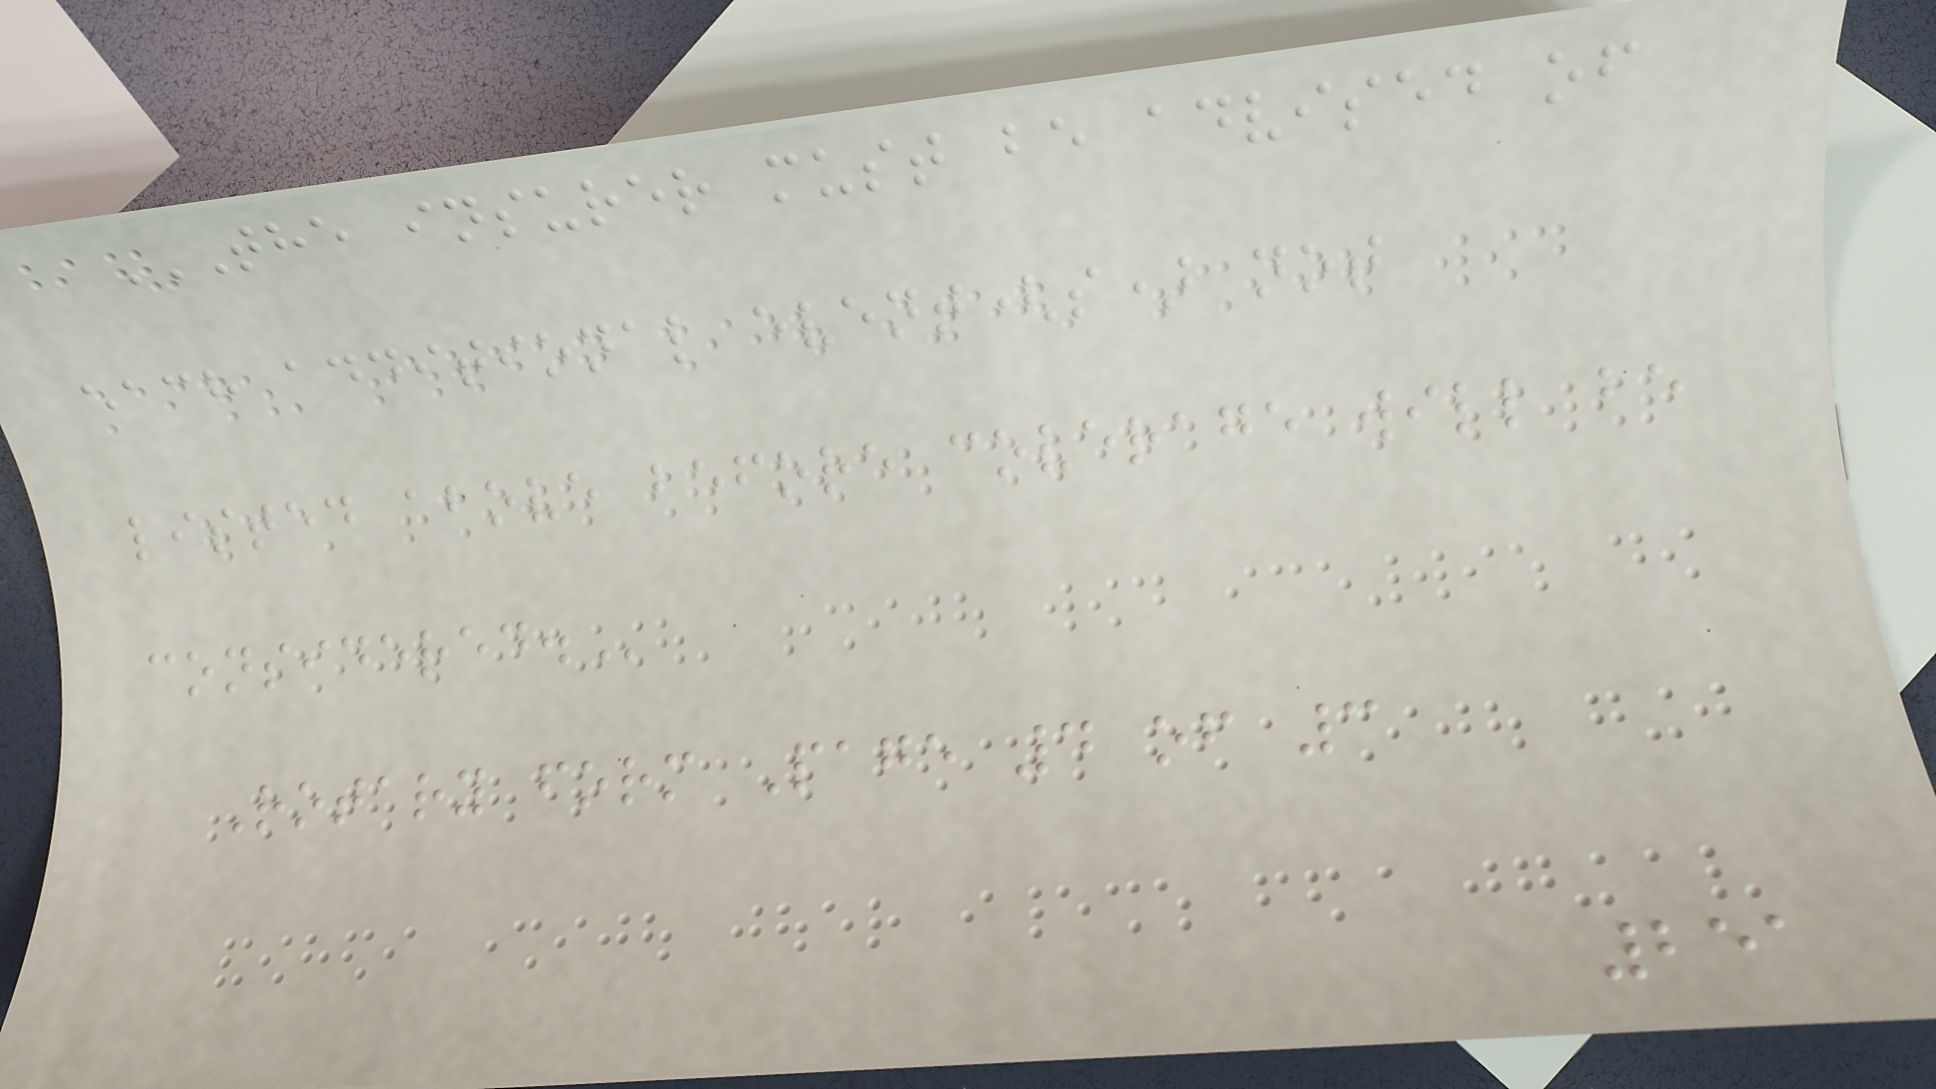THE INSURER MUST BE ADVISED OF
EACH ADDITIONAL EVENT(S) NOT
LISTED ABOVE BEFORE COVERAGE WILL BE
CONSIDERED.
Rotary form Page 4 of 3
251
